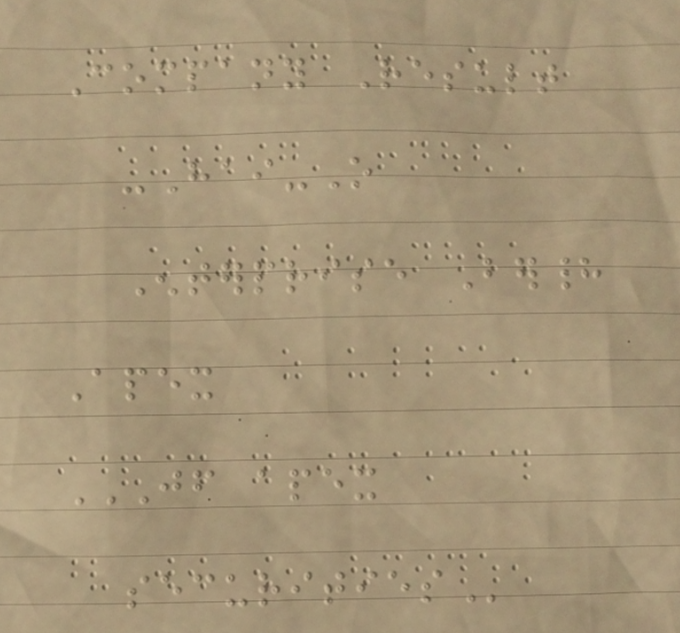Company Result
-Hai-O
Enterprise Berhad
Apex
JF APEX
SECURITIES
